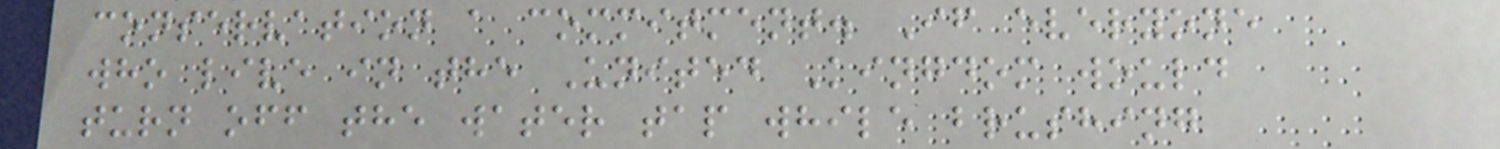conservation a commitment. If everyone
who live in the United Kingdom would
turn off the water tap while brushing
